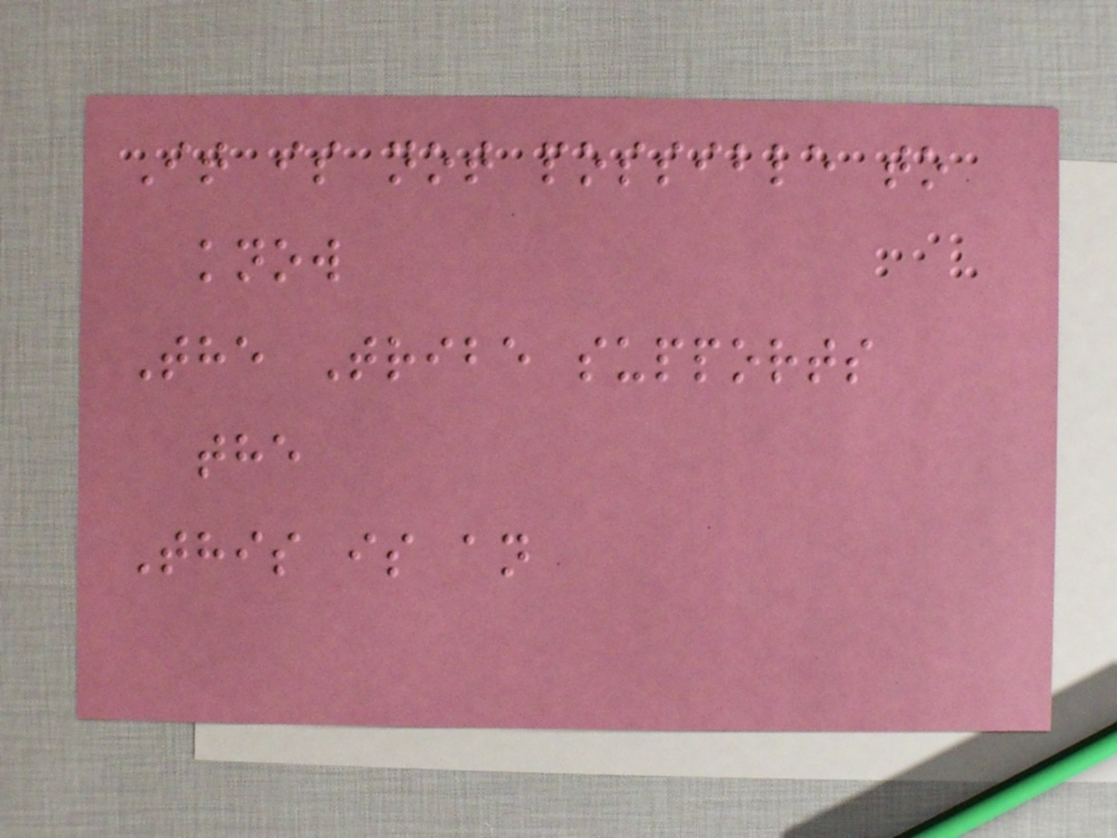It is not possible to
know
The Tribe supports
the
This is an
